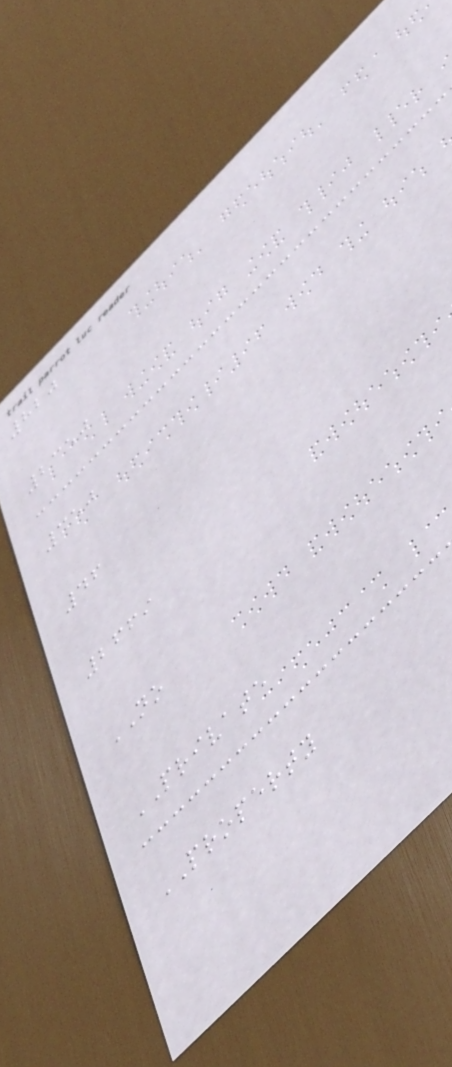820
2350
350
46
2669
NO
PRIVATE
PROPERTY
